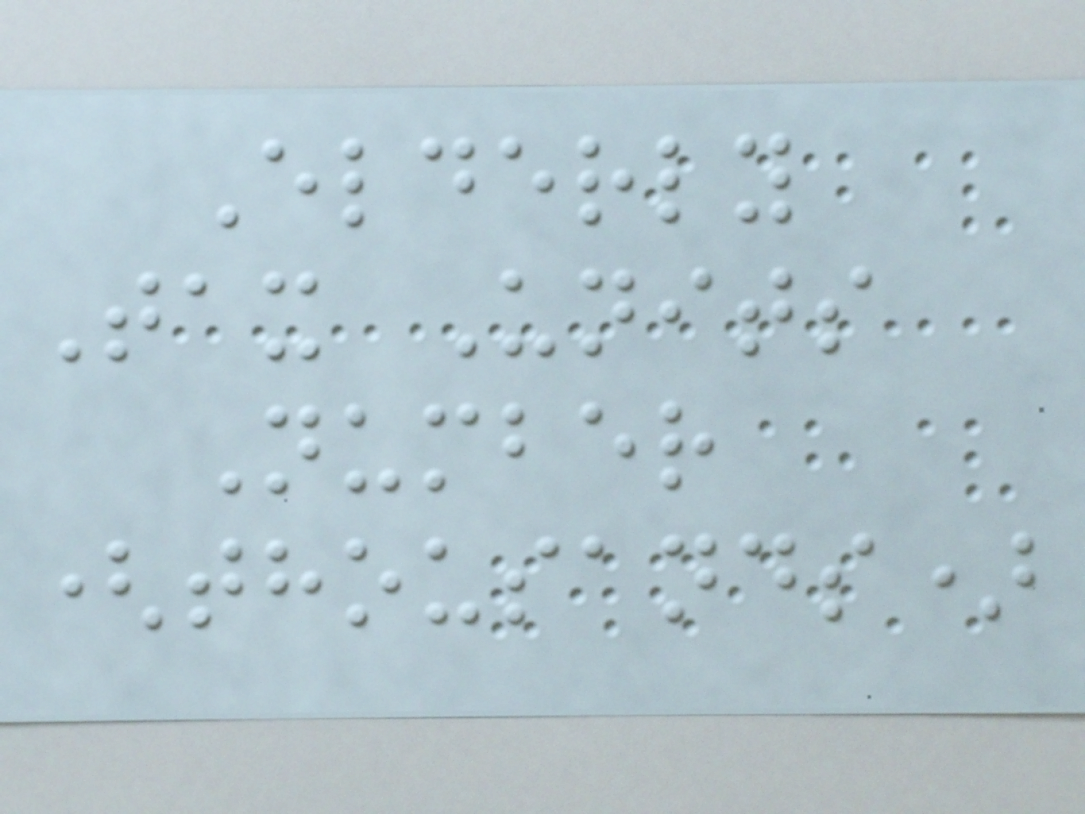Elderly
Tax Units
Number
(thousands)
